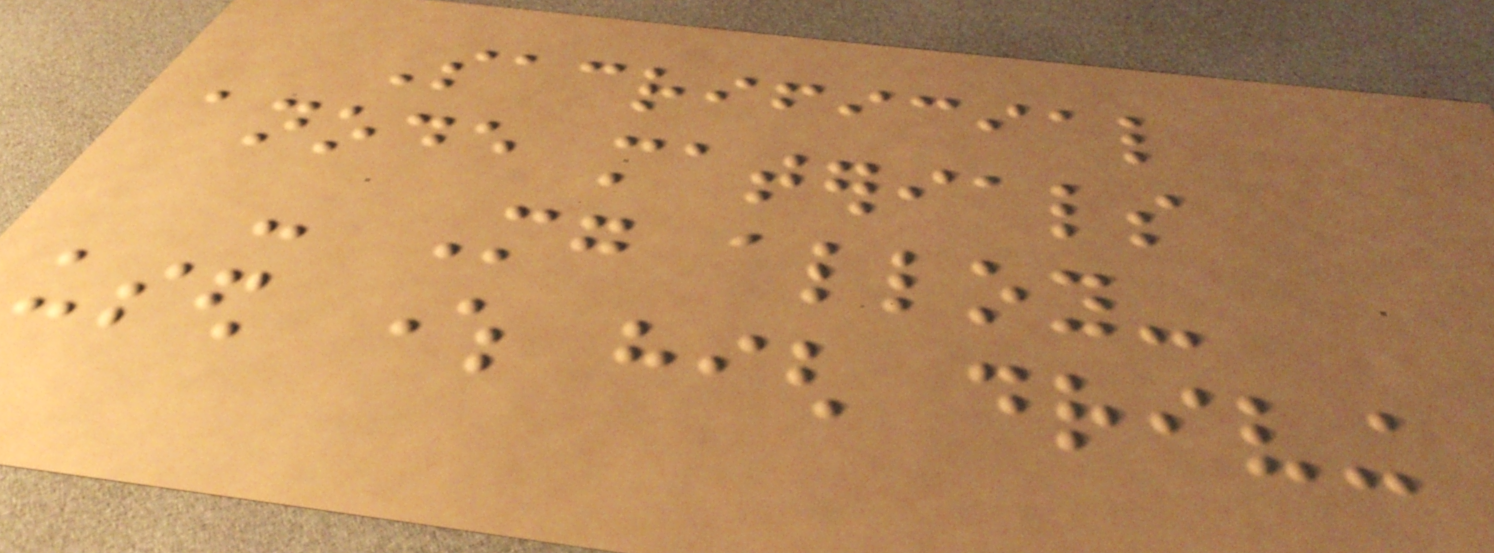Sacrificial
anode materials
- Mg alloy-
used where high driving
